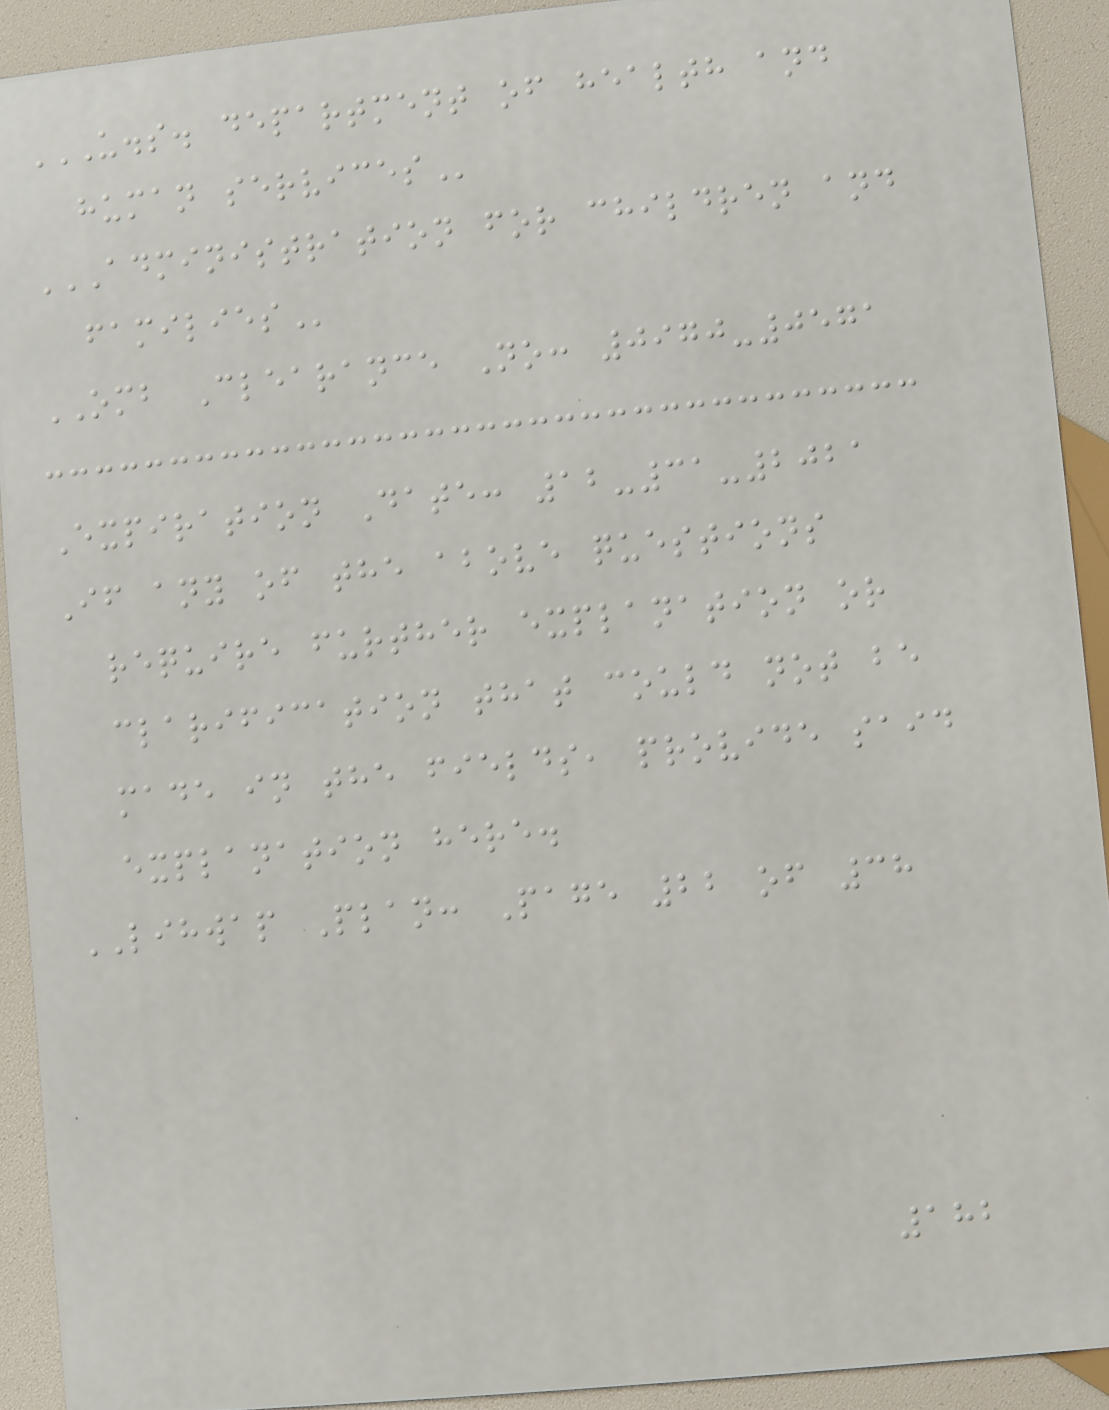U.S. DEPARTMENT OF HEALTH AND
HUMAN SERVICES
ADMINISTRATION FOR CHILDREN AND
FAMILIES
OMB Clearance No: 0970-0571
Expiration Date: 12-31-2021
If any of the above questions
require further explanation or
clarification that could not be
made in the fields, provide said
explanation here.
LIHWAP Plan: Page 22 of 38
182
